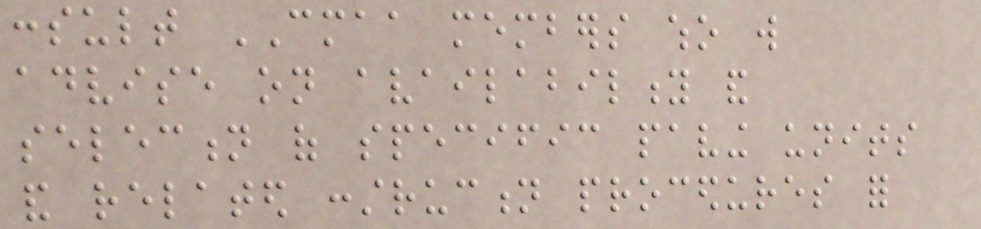consult CMAA members who will
advise on availability and
selection of specific paving units
and related construction procedures for
